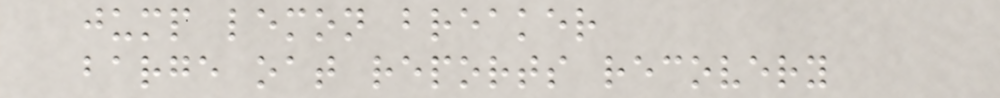jump lemon breaker
barge oat reports recovery
